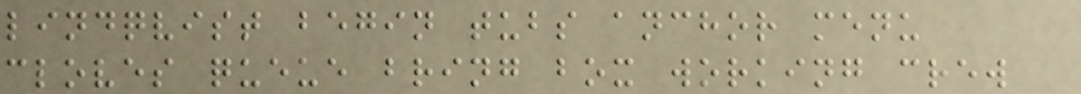lindqvist begin tubs anchor menu
cloves queue bring box working crew
